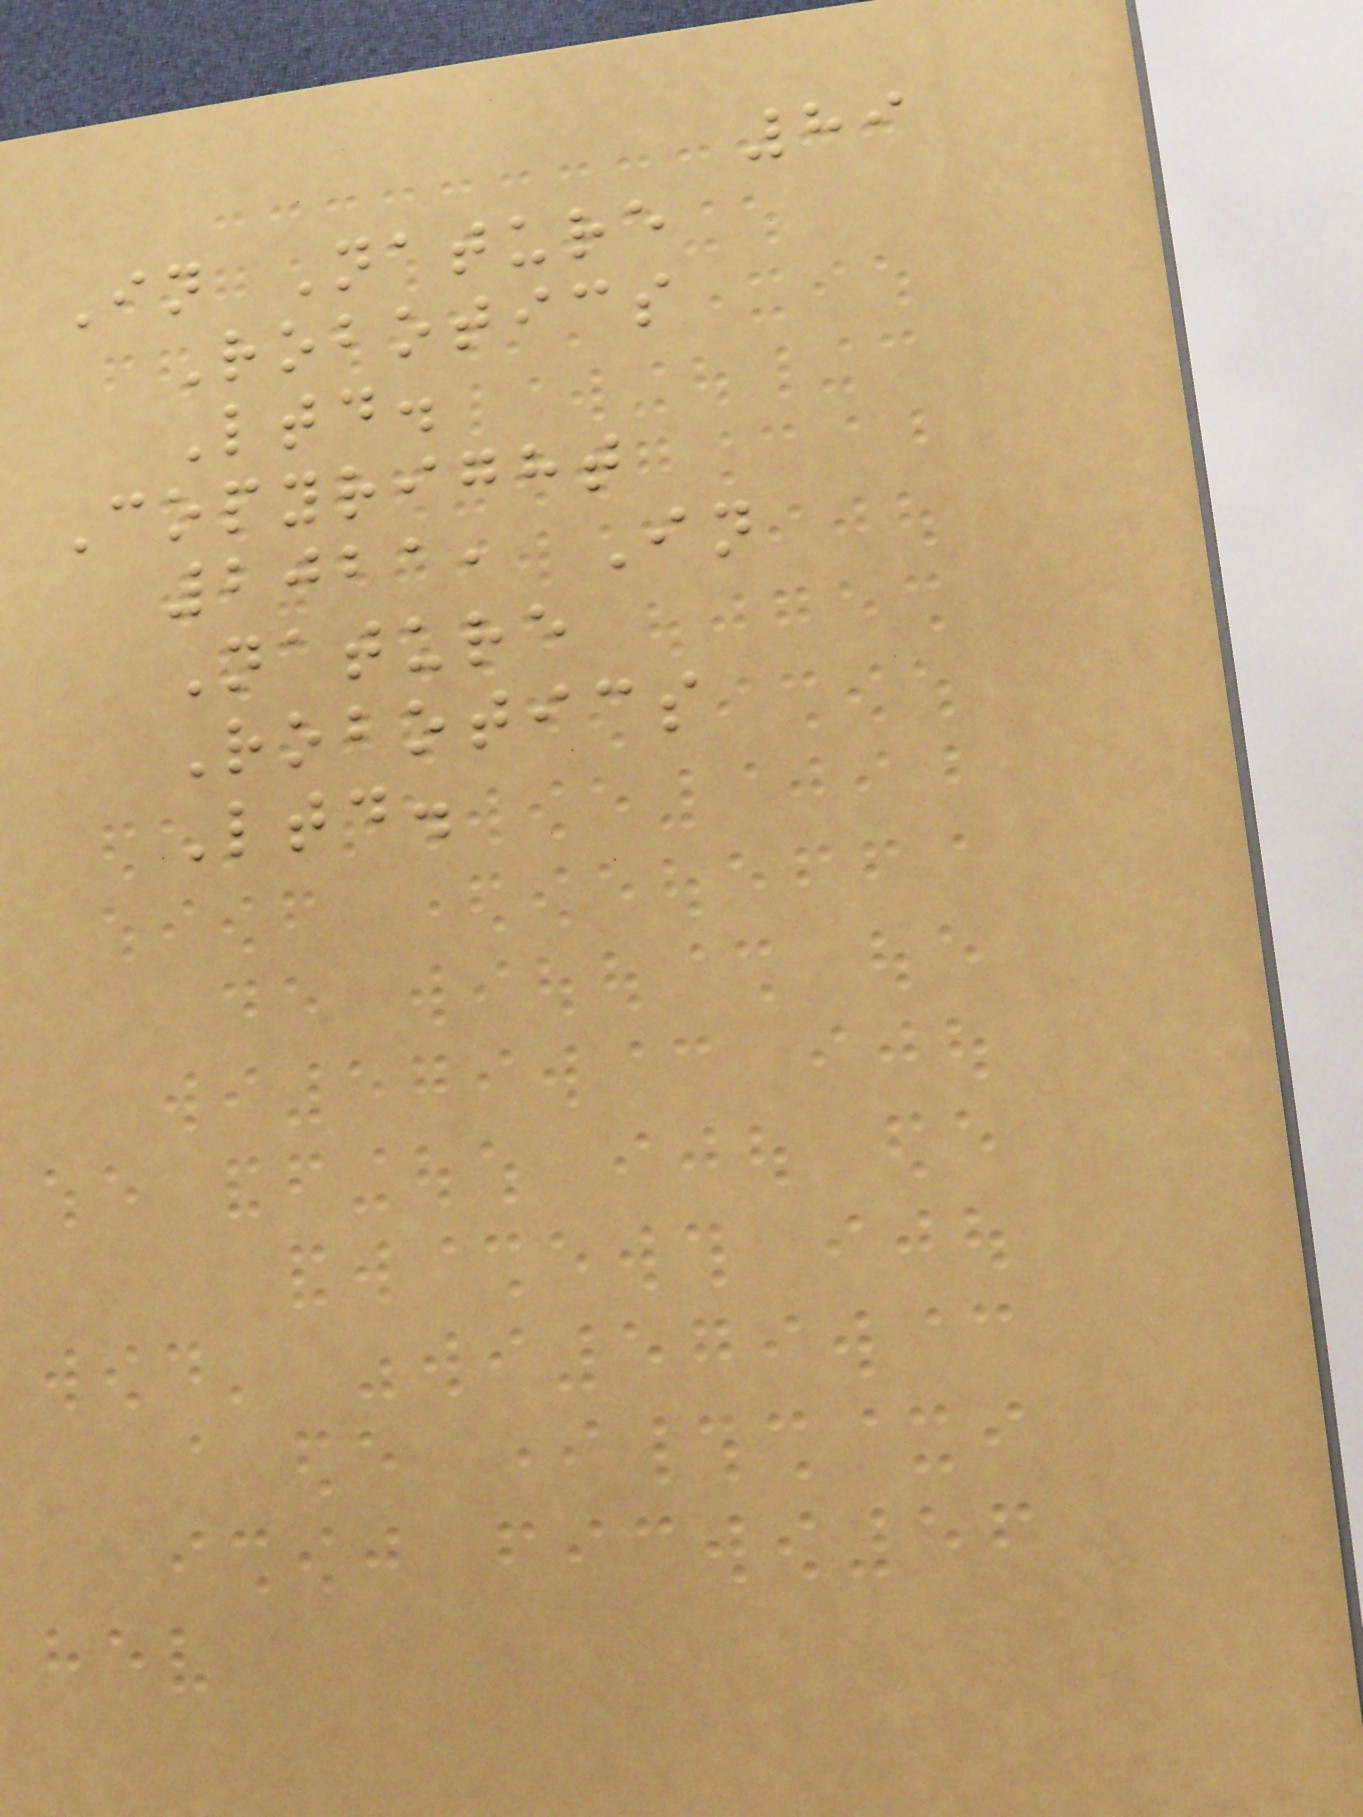89
In Nature
Robotics
Ltd.
Copyright
2021, In
Nature
Robotics
Ltd.
